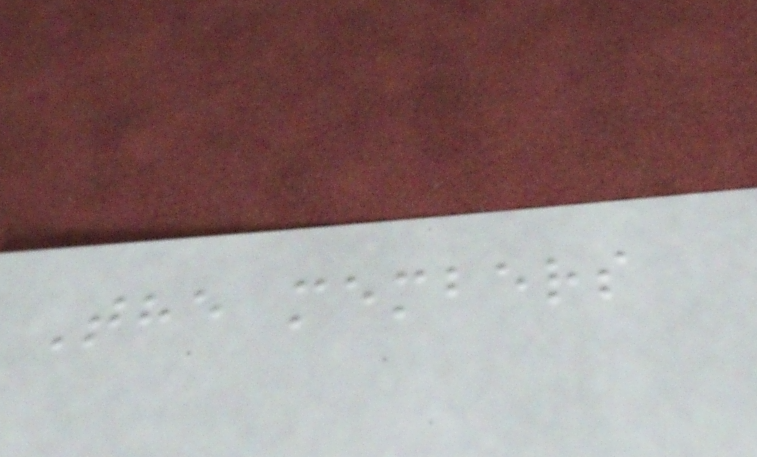The members
